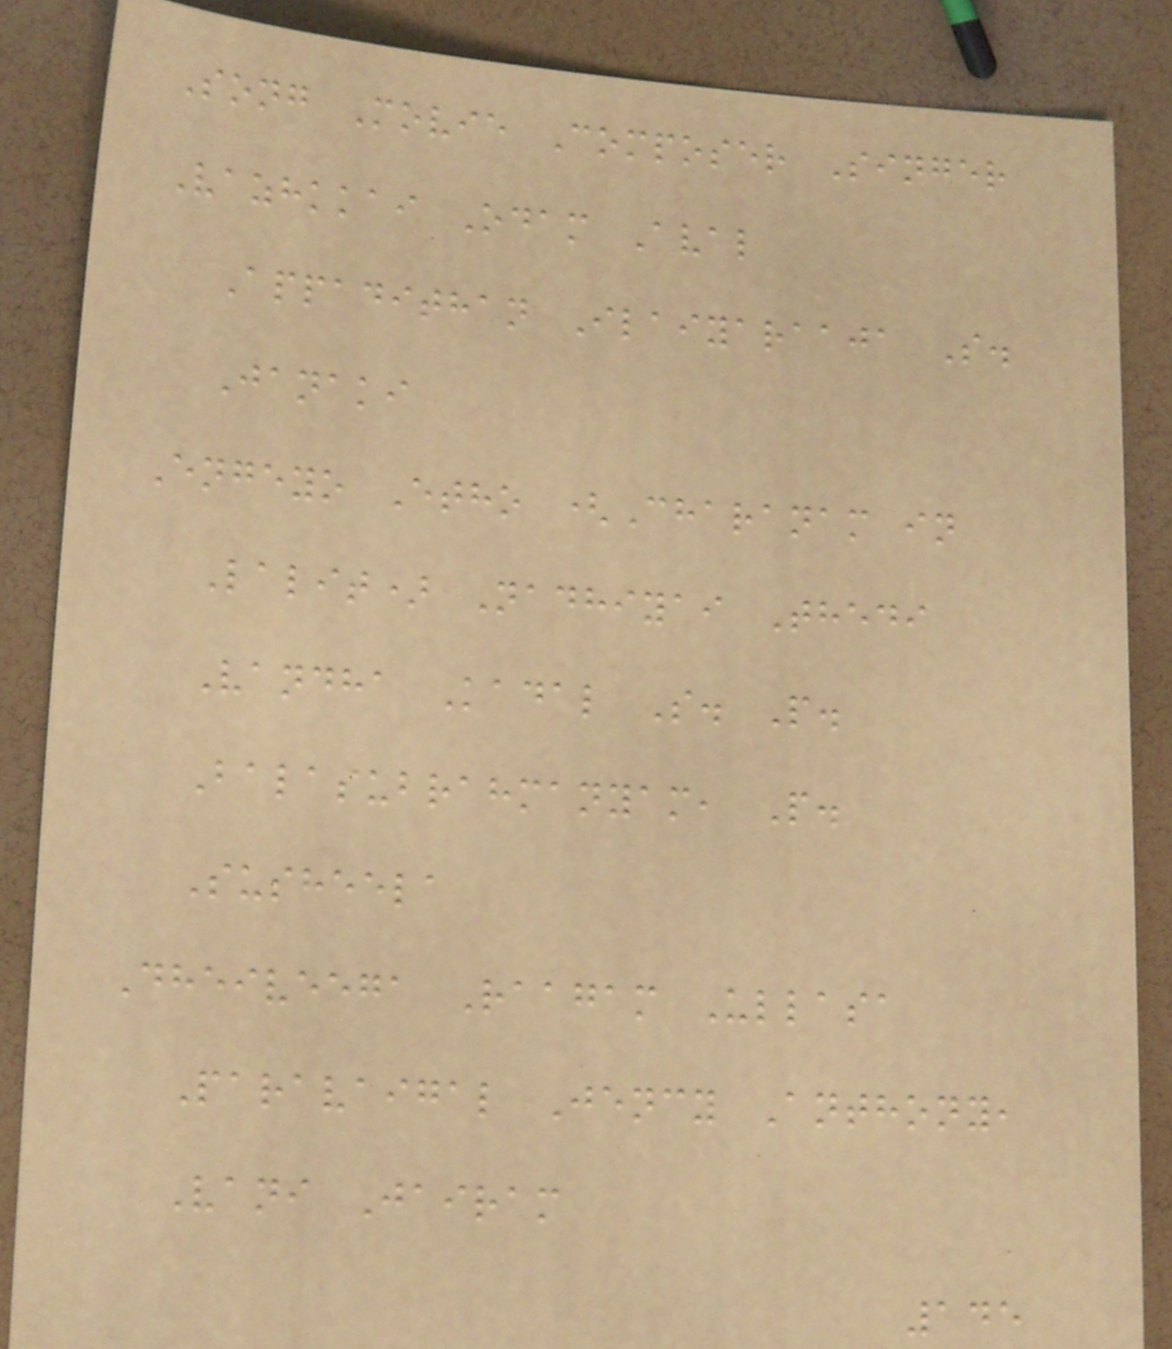Song Movie Composer Singer
Vazhkkai Odam Aval
Appadithan Ilaiyaraaja S.
Janaki
Engeyo Etho (Charanam in
Lalit) Nadhiyai Thedi
Vandha Kadal S. P.
Balasubrahmanyam, P.
Susheela
Dheiveega Raagam Ullasa
Paravaigal Jency Anthony,
Vani Jairam
145
